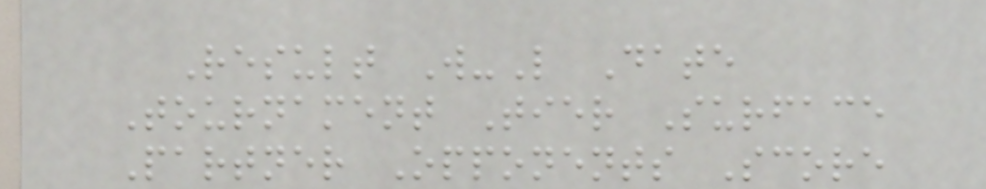Result W-L Date
Tournament Tier Surface
Partner Opponents Score
